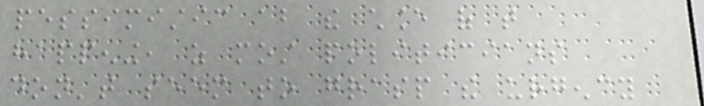pessimistic about the chance of that
happening, as most politicians
don't seem to grasp the urgency
